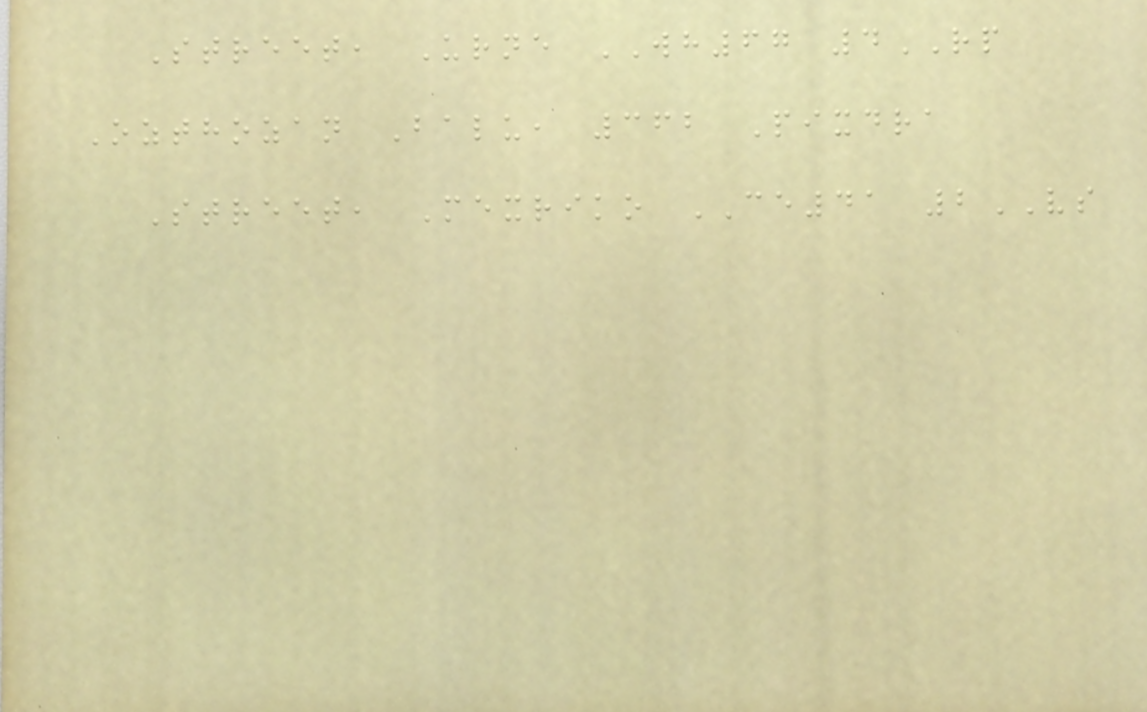Street, Urne WH67 4RP
Ozthozan Balu, 362 Pixdra
Street, Mexriko CE41 2VS
